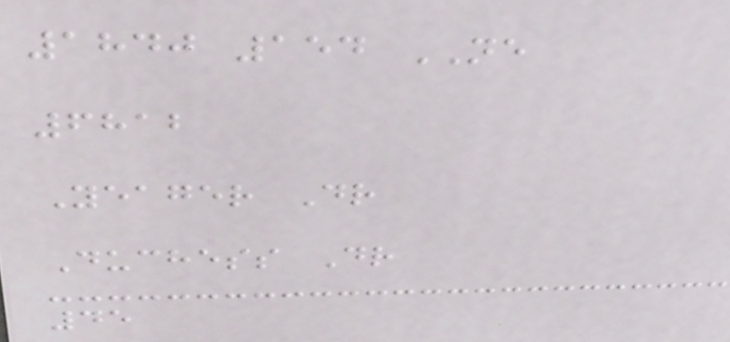1840 154 NE
6812
Yeager Dr
Duchess Dr
45
